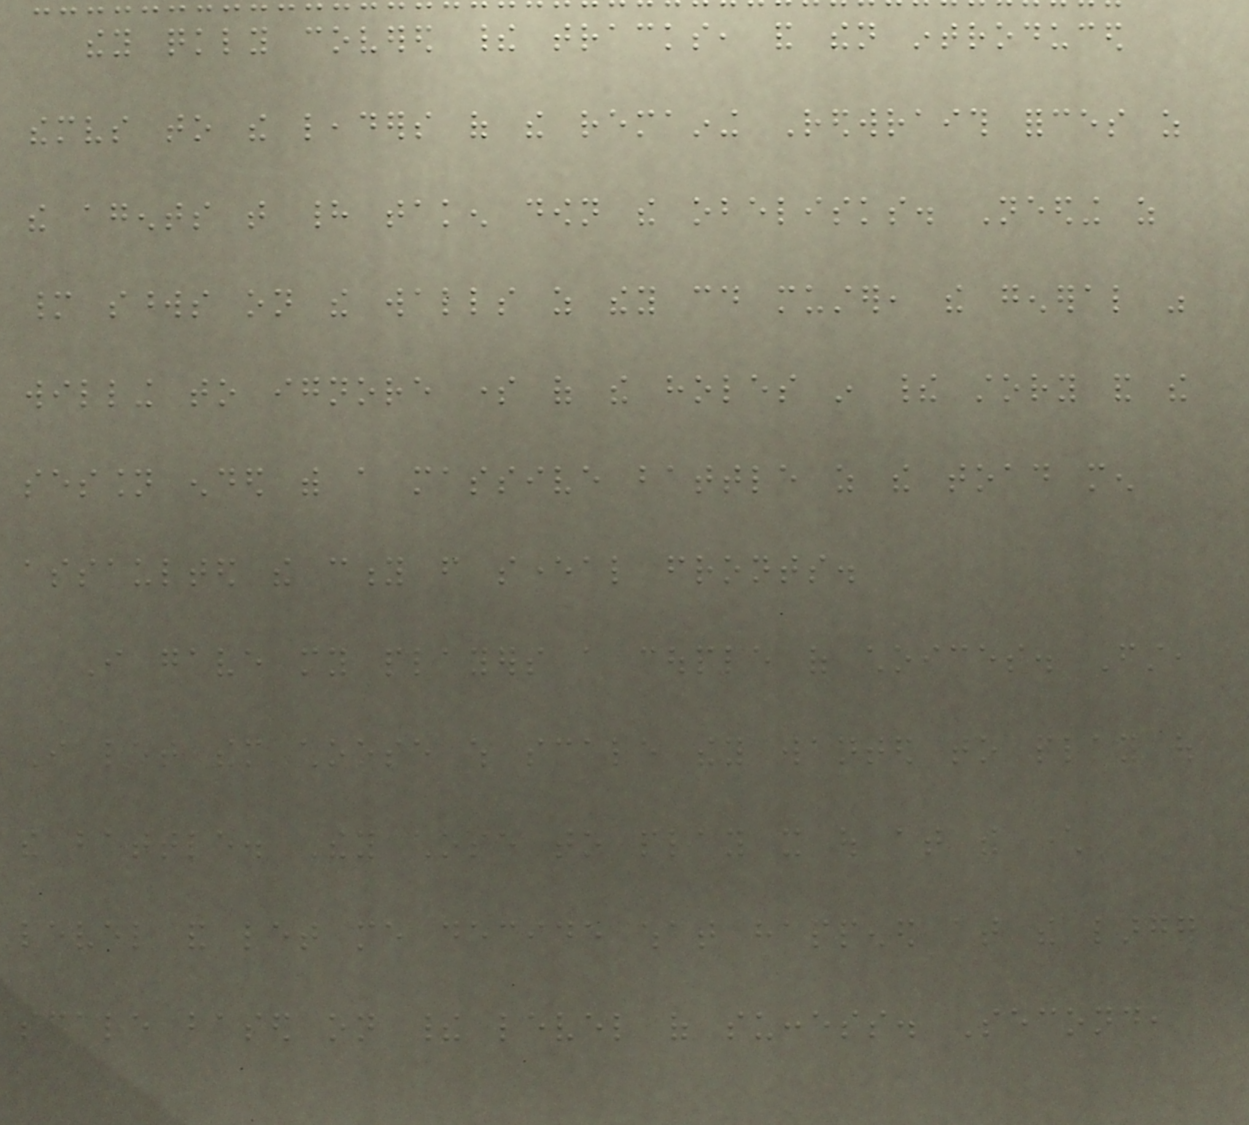they quickly covered their tracks, and then introduced
themselves to the leaders of the remaining Redwraith forces as
the agents that had taken down the obelisks. Needing as
many swords on the walls as they could muster, the general was
willing to ignore some of the holes in their story and the
session ended with a massive battle as the toad men
assaulted the city from several fronts.
I gave my players a couple of choices. First,
I let them choose which scale they wanted to play out
the battle. They chose to play it out at the character
level and let me decide what happened at the larger
scale based on their level of success. Second,
